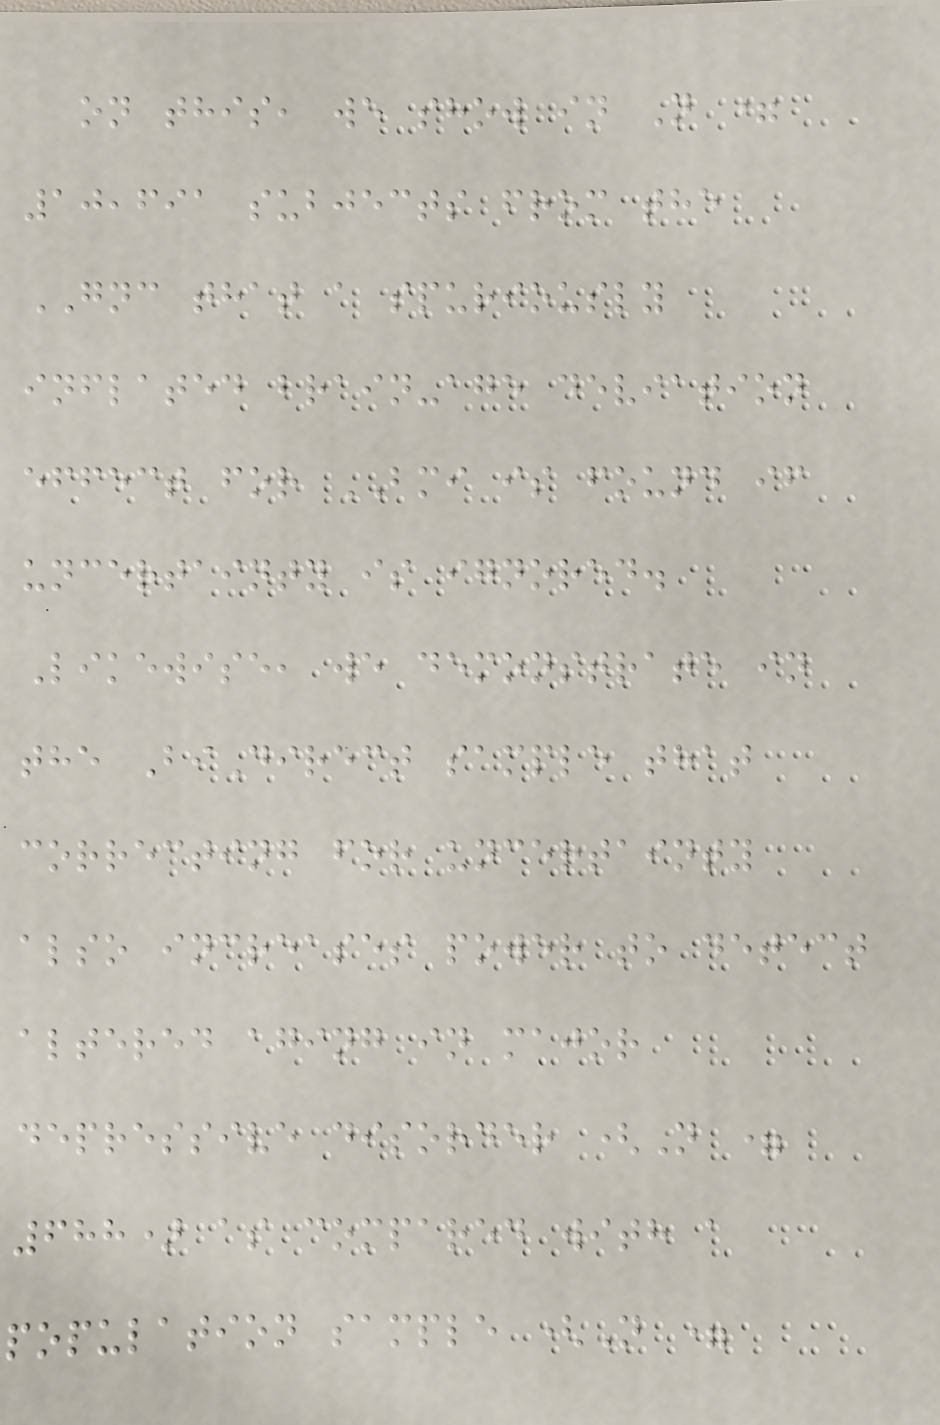on this, we show in N =
10,691 subjects from the
GNC that a spuriously
inflated brain-age deviation
effect for BMI is found if
uncertainty is ignored.
Likewise, we demonstrate in
the BiDirect sample that
correcting for uncertainty
also increases power to detect
altered aging in major
depressive disorder (N =
688) as compared with a
population sample (N =
